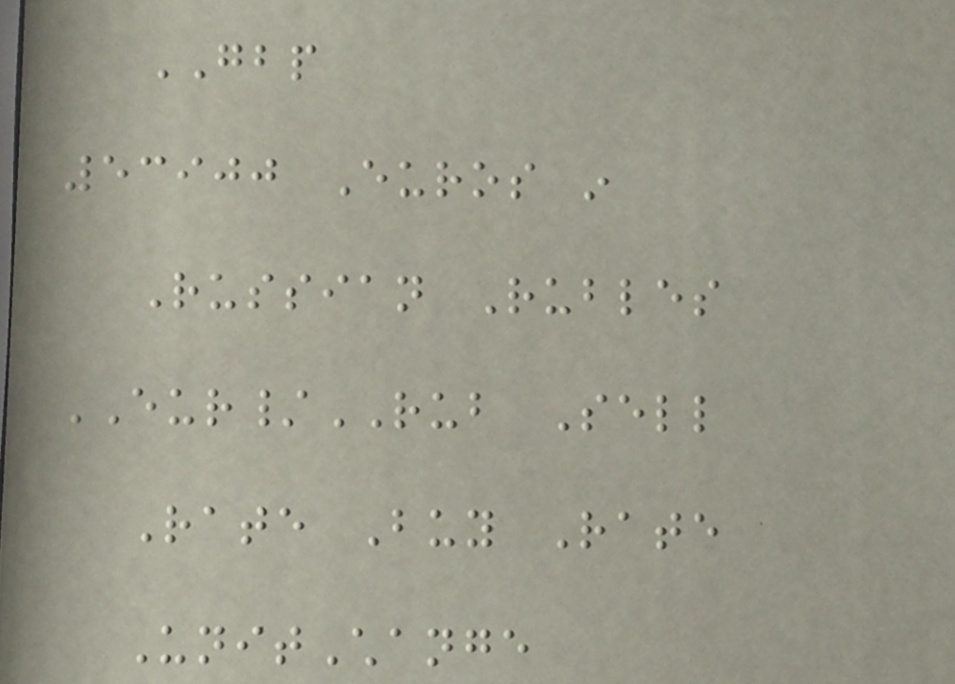GBP
53900 Euros in
Russian Rubles
EUR/RUB Sell
Rate Buy Rate
UnitChange
